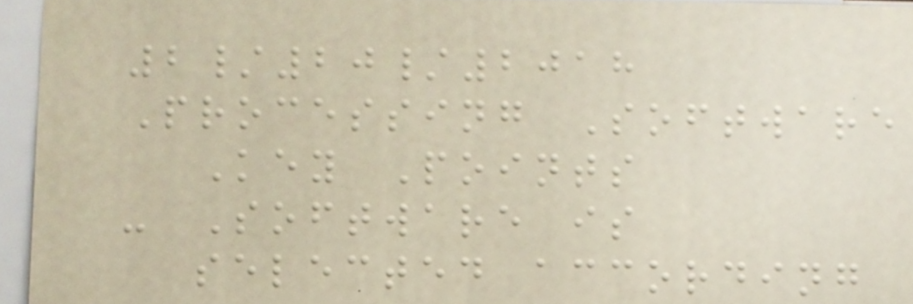2/20/2018
Processing Software
Key Points
- Software is
selected according
